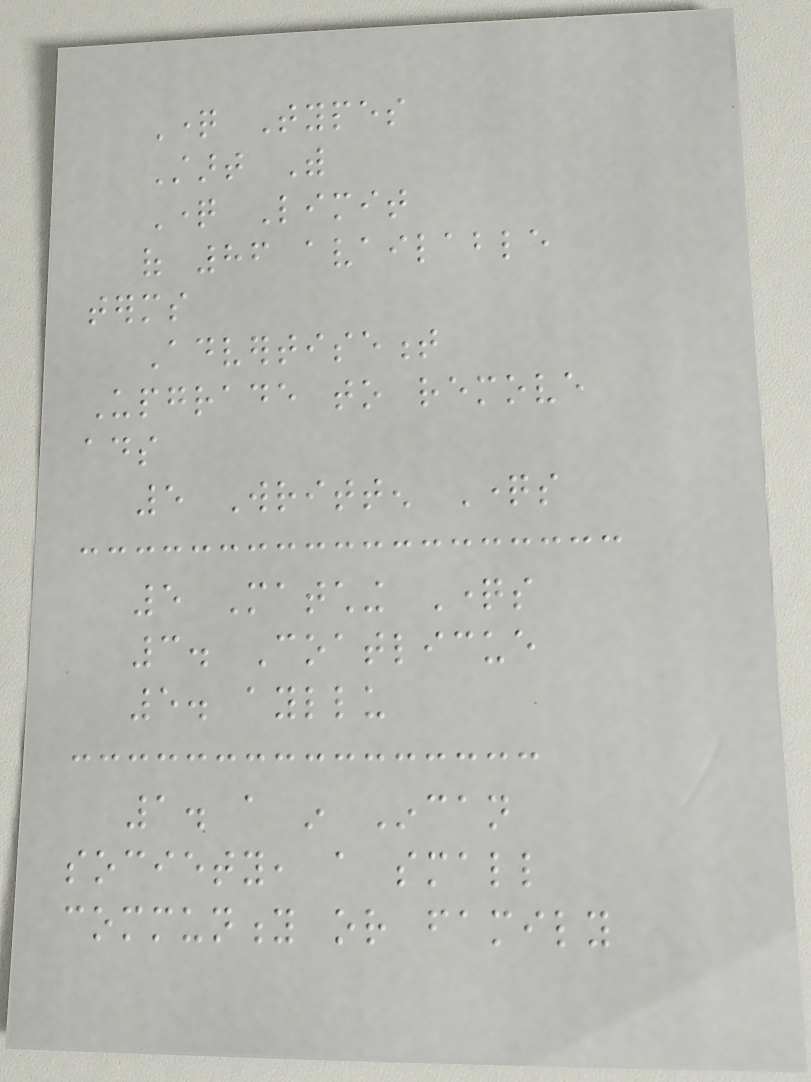Question Types
Start With
Question Limit
of 86 available
terms
Advertisement
Upgrade to remove
ads
5 Written Questions
5 Matching Questions
3. Coatlicue
5. ayllu
1. a in Incan
society, a small
community or family
